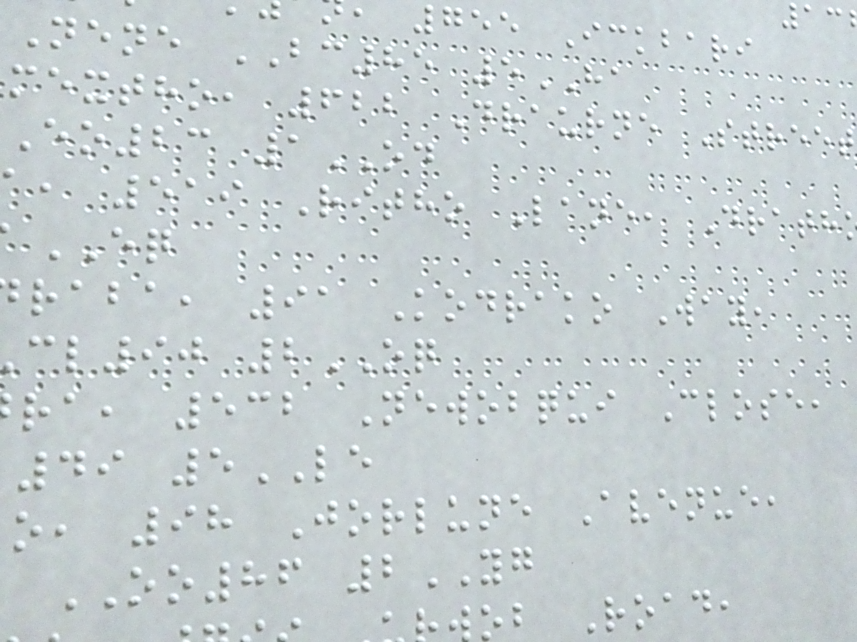755 Ickbari
Nene BC85 5HA
mextho, 622 Draurne Street
eo23 1OD
a, 519 Ritho Lane, Drath
EQ
raba, 91 Kodrako Way,
cl90 2OQ
ra, 532 Newobqui Close,
49 5LE
o, 98 Jorlune Avenue,
OO86 2YG
ob Road,
